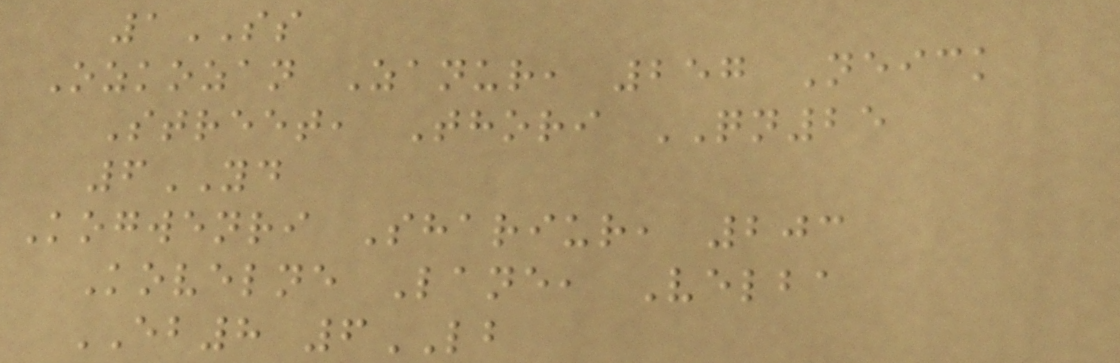1SS
Ozkozan Zanur, 257 Neick
Street, Thori QN25
6YD
Kogwenri Shariur, 203
Kovelne Lane, Velba
EB8 6LB
